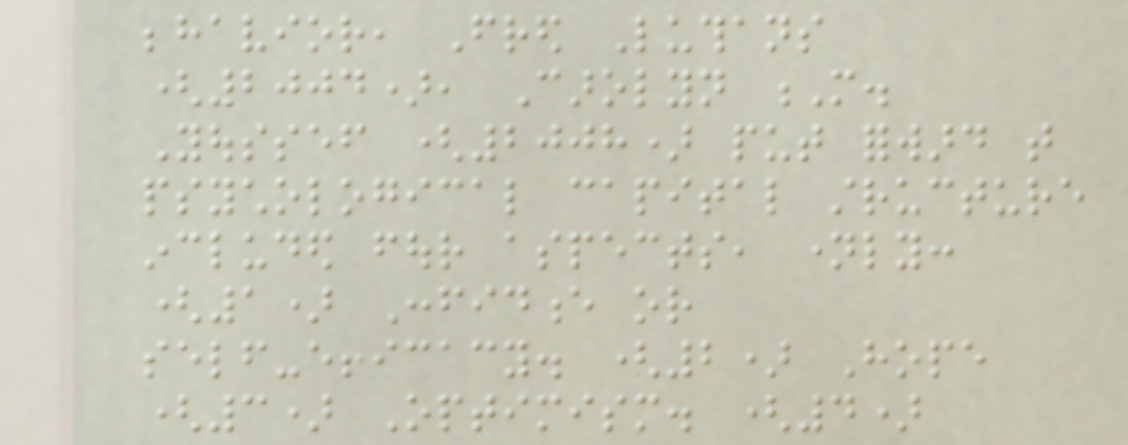behavior, Fred Luthans
(2004), Carolyn M.
Youssef (2008) put forward that
psychological capital structure
included four aspects, namely:
(1) Confidence or
self-efficacy. (2) Hope
(3) Optimism. (4)
